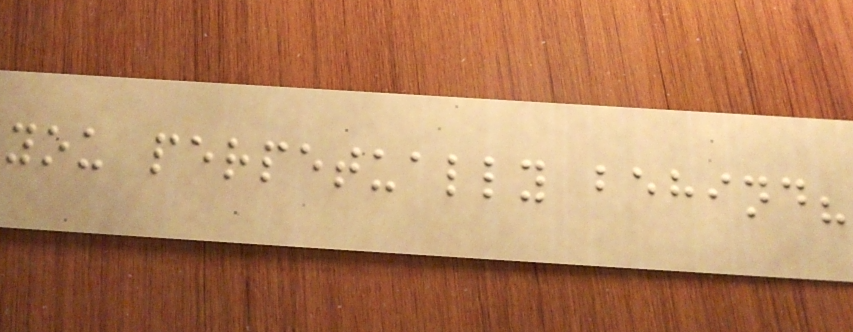you perpetually behind?
